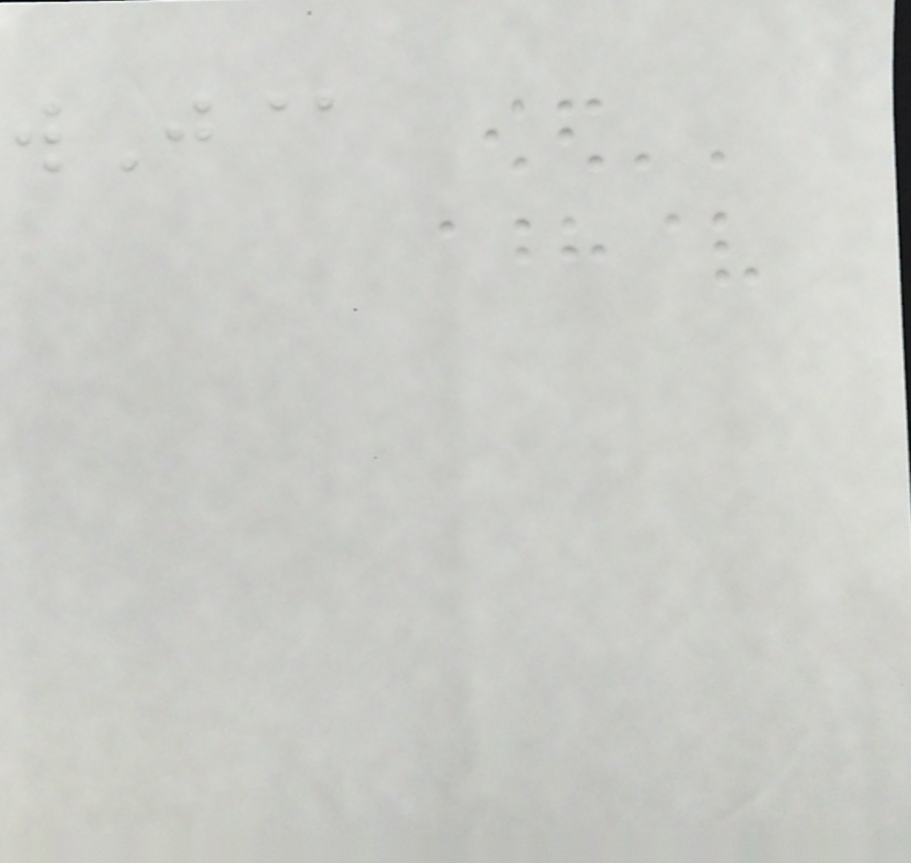wJ@
